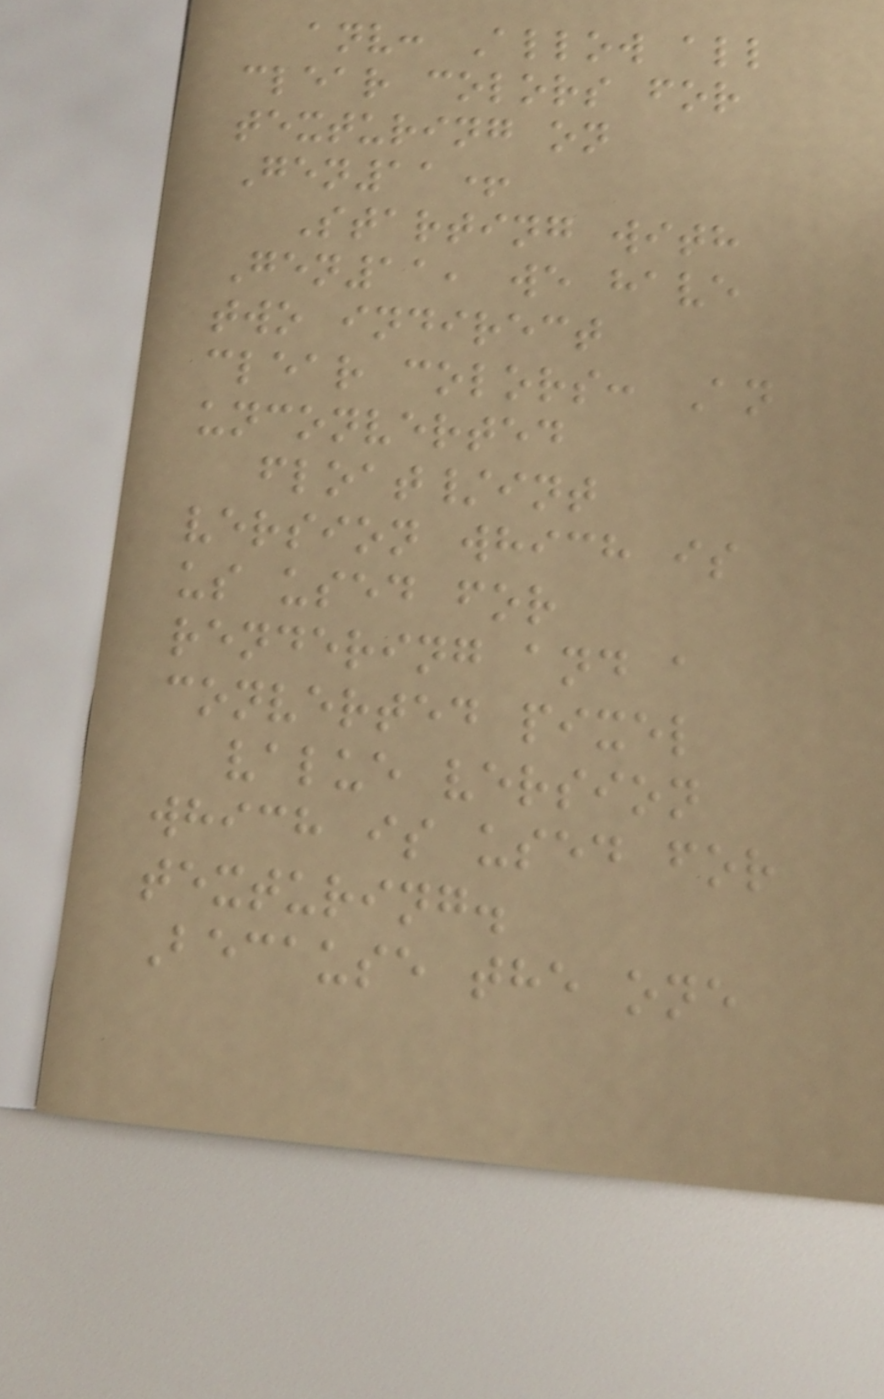anv: Allow all
clear colors for
texturing on
Gen11+
Starting with
Gen11, we have
two indirect
clear colors: An
unconverted
float/int
version which is
us used for
rendering and a
converted pixel
value version
which is used for
texturing.
Because the one
